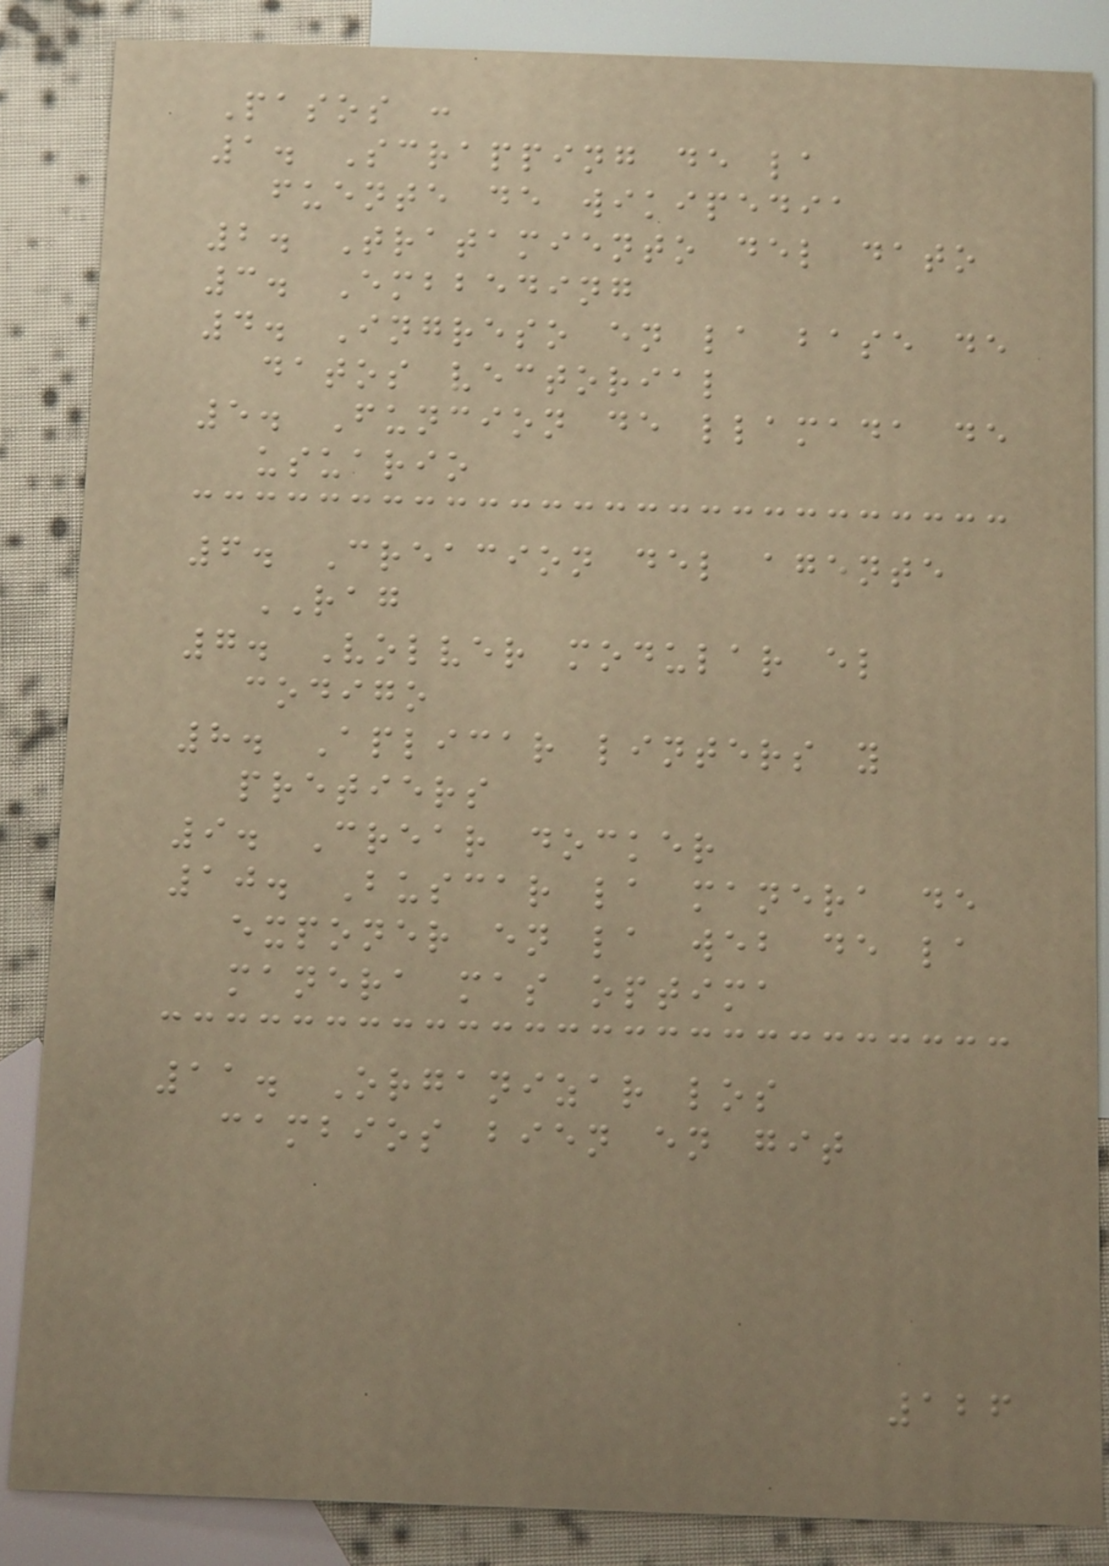Pasos :
1. Scrapping de la
fuente de wikipedia
2. Tratamiento del dato
3. Embbeding
4. Ingreso en la base de
datos vectorial
5. Funcion de llamada de
usuario
6. Creacion del agente
RAG
7. Volver modular el
codigo
8. Aplicar linters y
pretiers
9. Crear docker
10. Buscar la manera de
exponer en la web de la
manera mas optima
11. Organizar los
cambios bien en git
126
